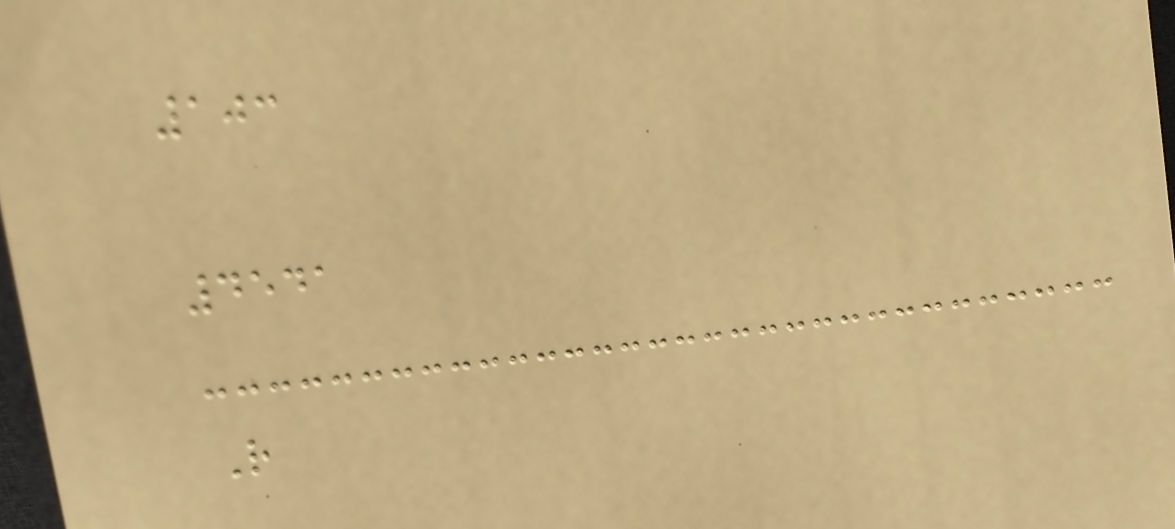103
4541
R
